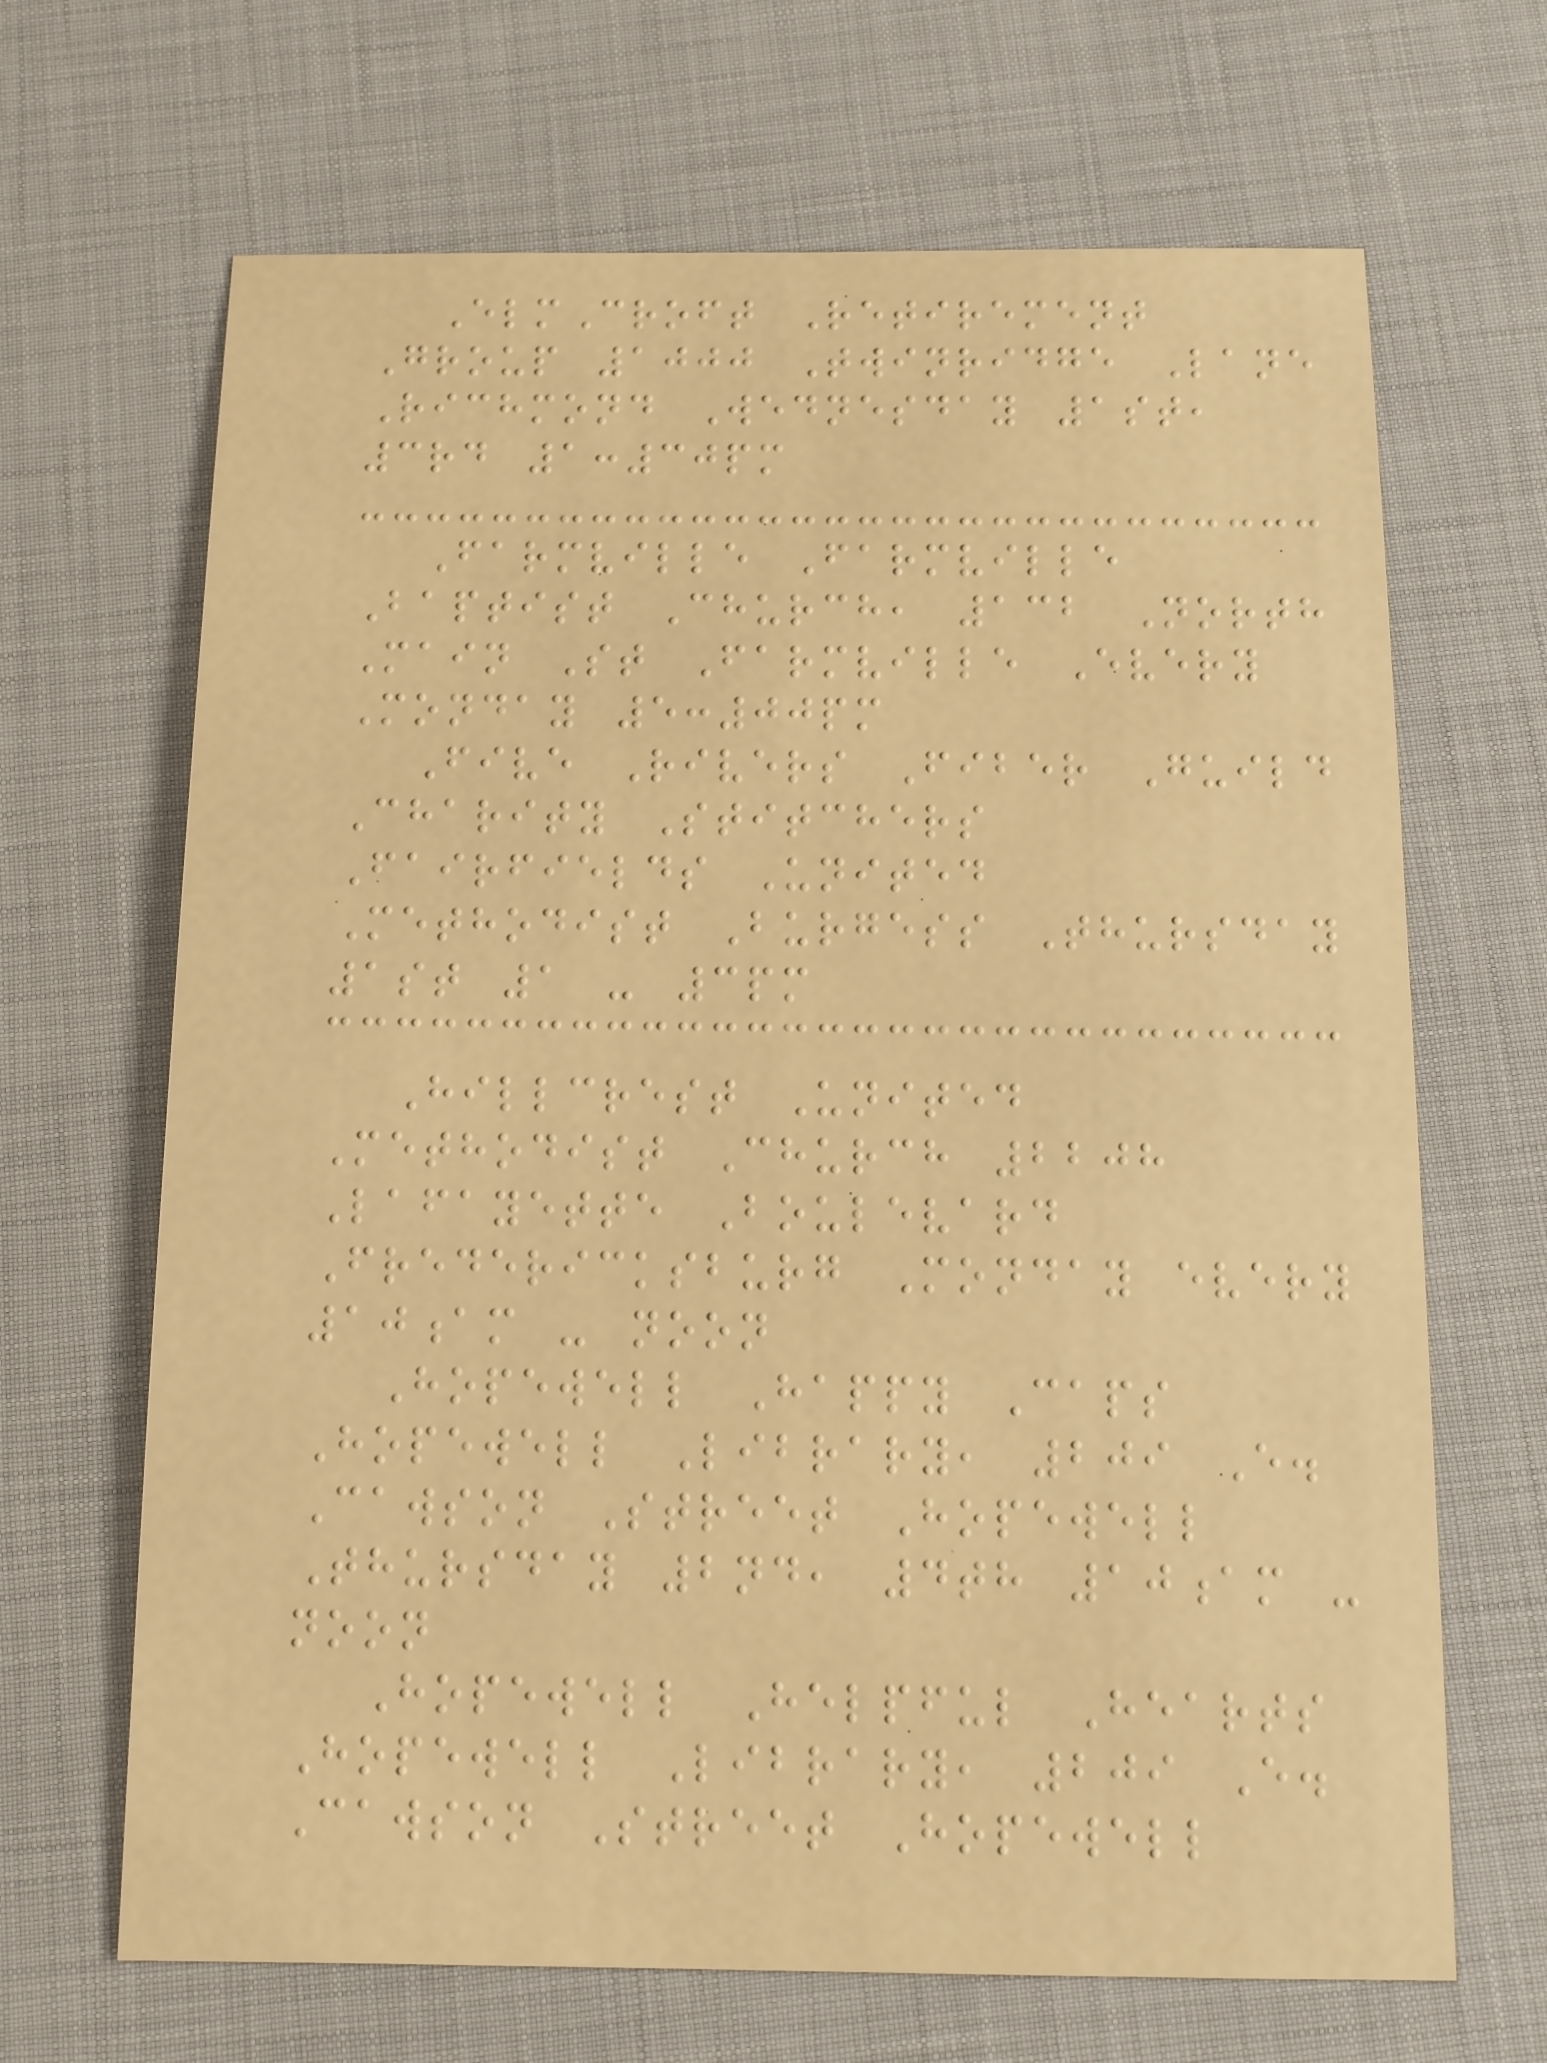ElmCroft Retirement
Group 1000 Twinridge Lane
Richmond Wednesday 1st,
3rd 1:30pm
Farmville Farmville
Baptist Church, 132 North
Main St Farmville Every
Monday 5:00pm
Five Rivers Fiber Guild
Charity Stitchers
Fairfields United
Methodist Burgess Thursday
1st 1 - 3pm
Hillcrest United
Methodist Church 2208
Lafayette Boulevard
Fredericksburg Monday every
10am - noon
Hopewell Happy Caps
Hopewell Library, 209 E.
Cawson Street Hopewell
Thursday 2nd, 4th 10am -
noon
Hopewell Helpful Hearts
Hopewell Library, 209 E.
Cawson Street Hopewell
